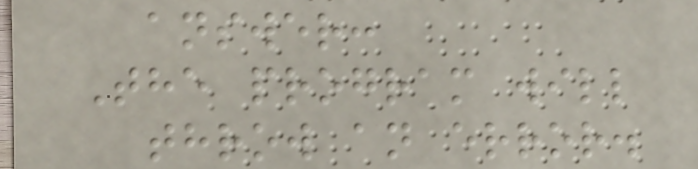answer:
The program will
throw an error.
